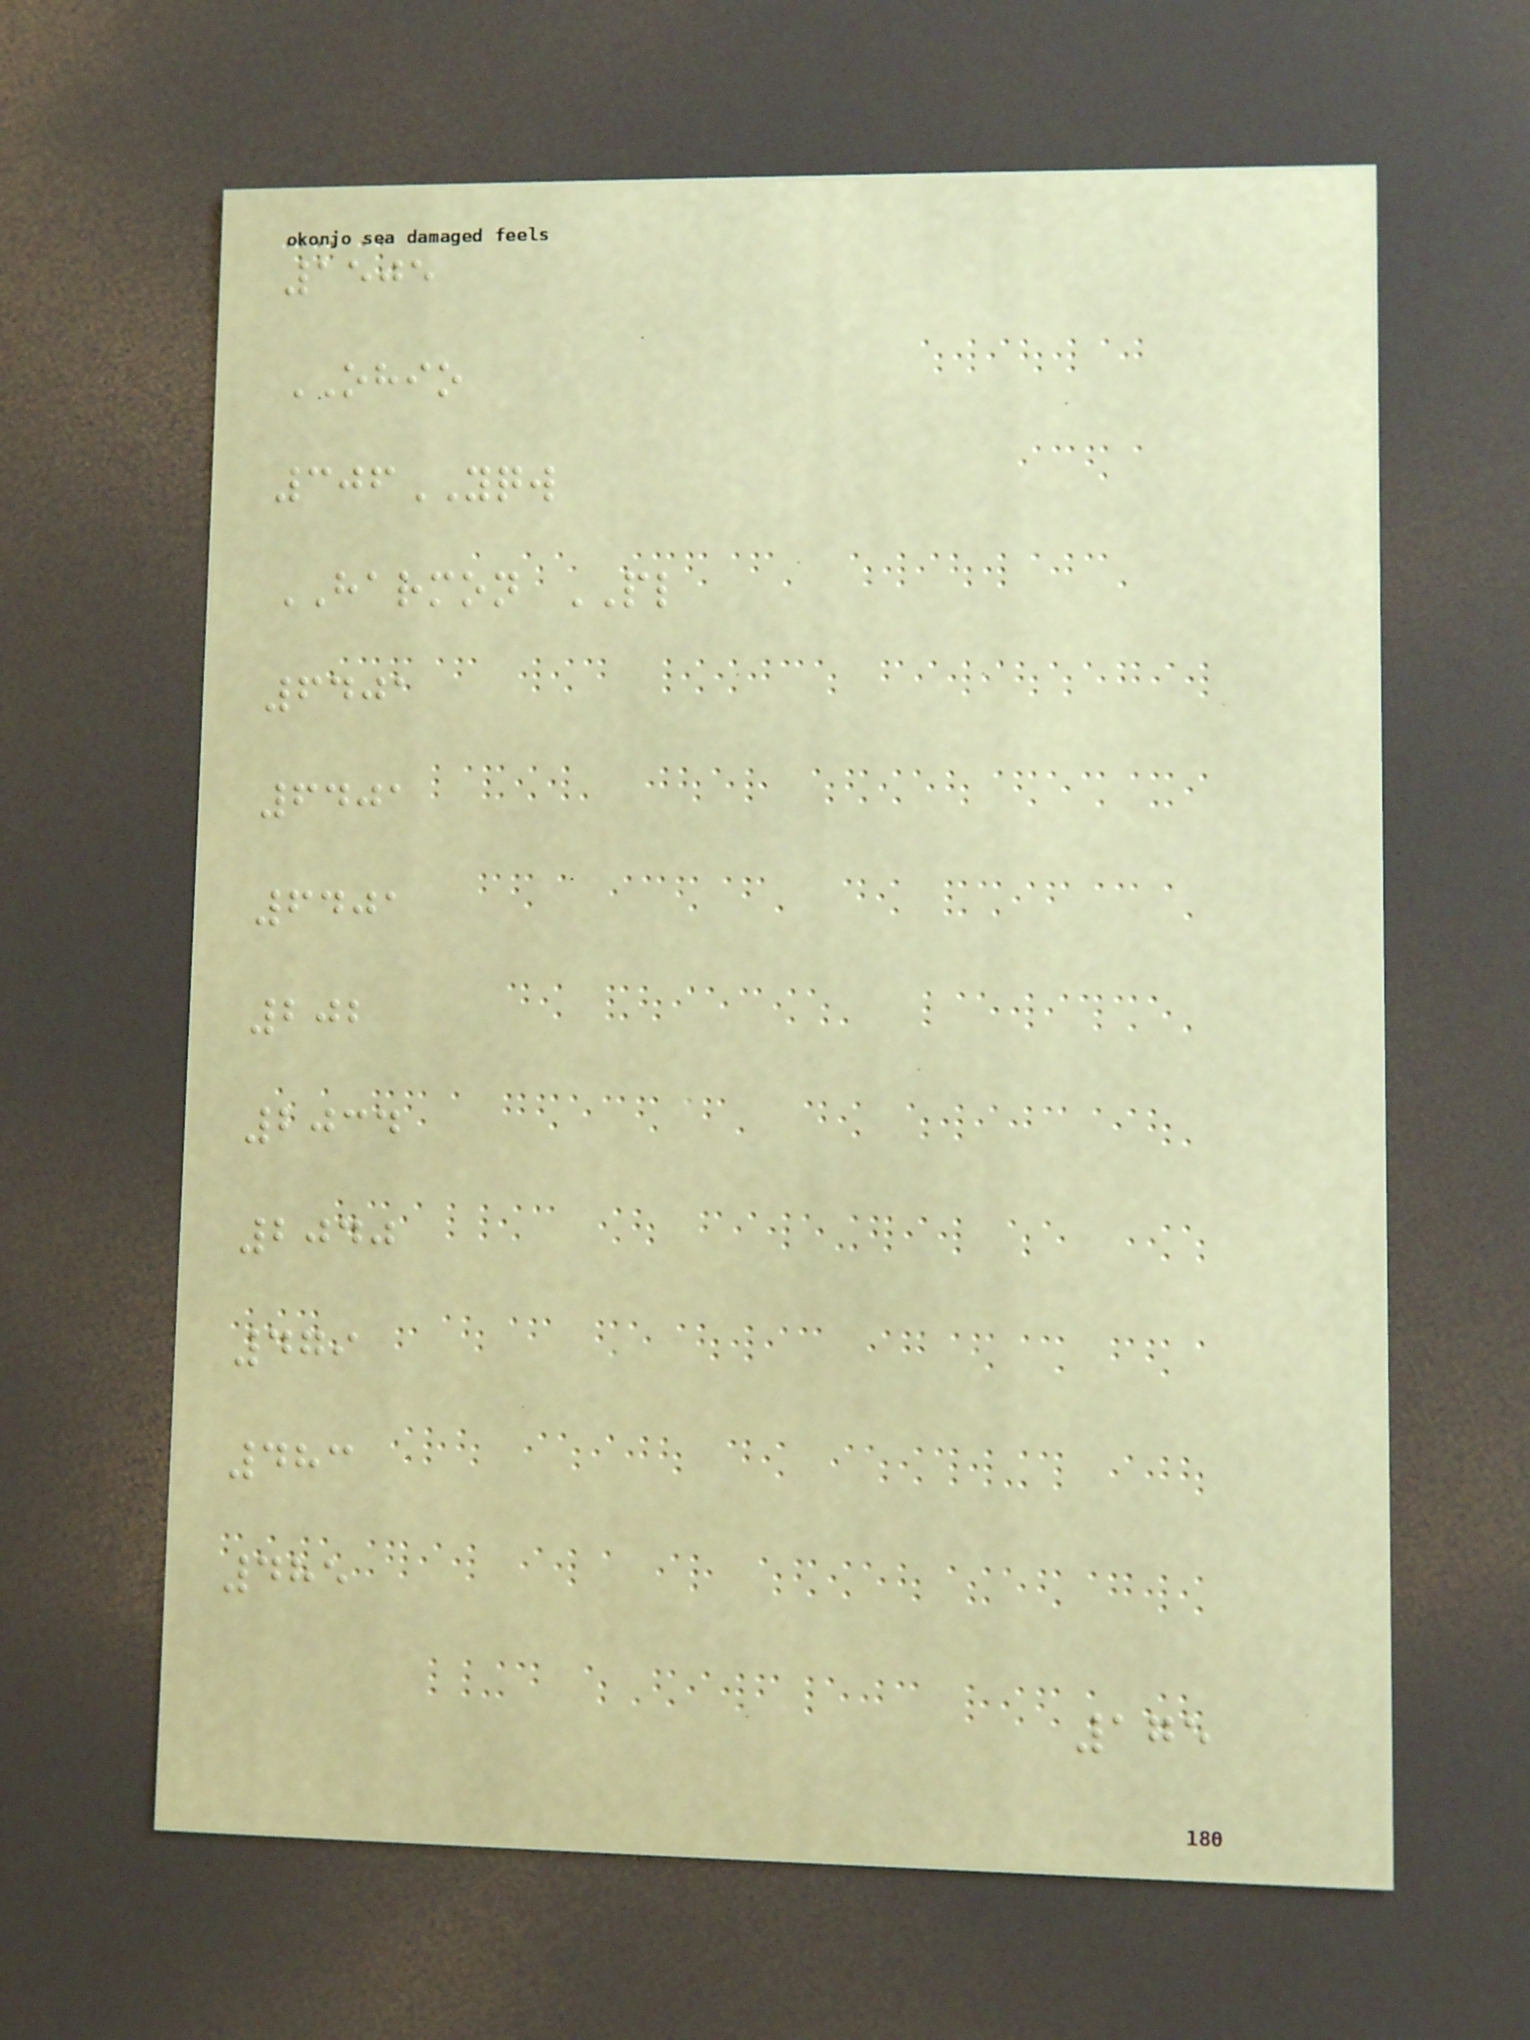1505
OHIO
306YQW
HARMON PL
6401
6401
6401
202
2034
2040
479
483
485
175
